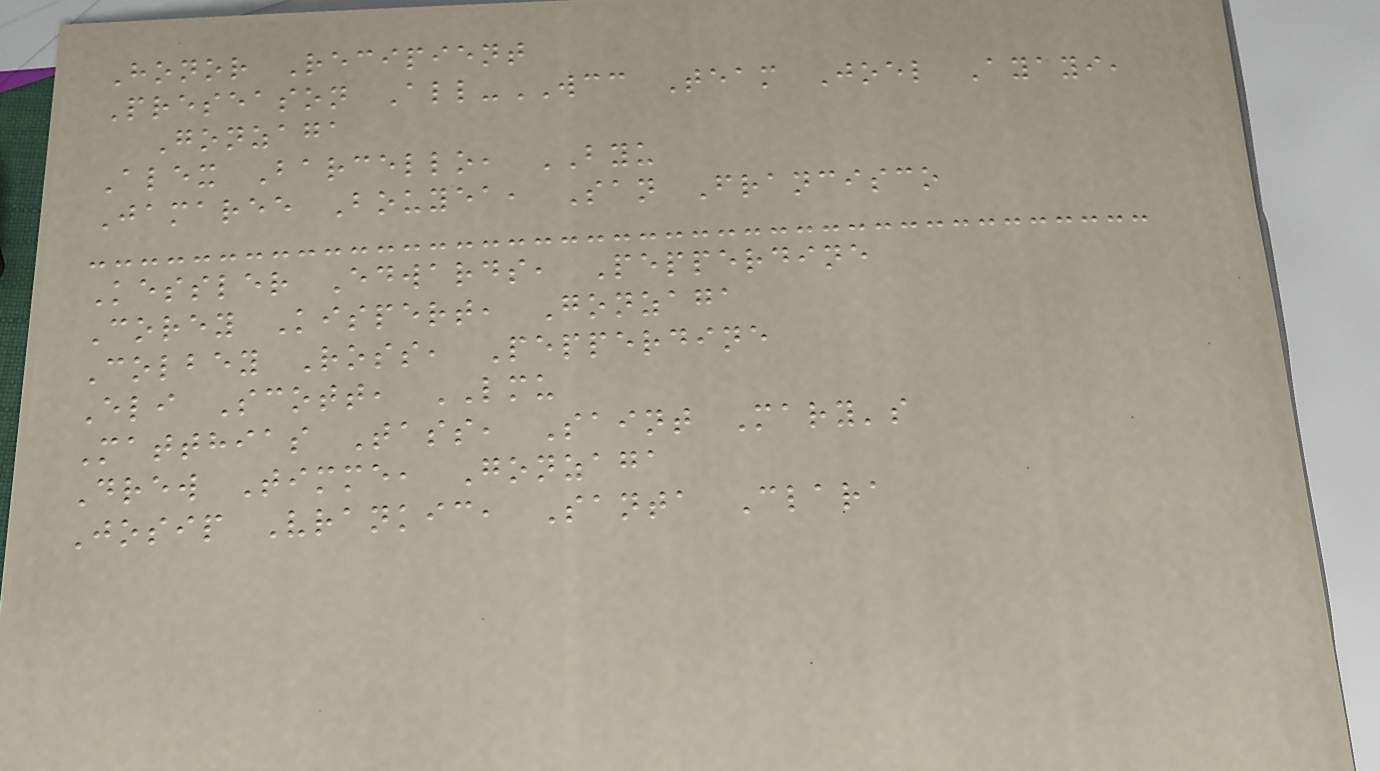Honor Recipient
Preseason All-WCC Team Joel Ayayi,
Gonzaga
Alex Barcello, BYU
Jamaree Bouyea, San Francisco
Kessler Edwards, Pepperdine
Corey Kispert, Gonzaga
Colbey Ross, Pepperdine
Eli Scott, LMU
Matthias Tass, Saint Mary's
Drew Timme, Gonzaga
Josip Vrankic, Santa Clara
